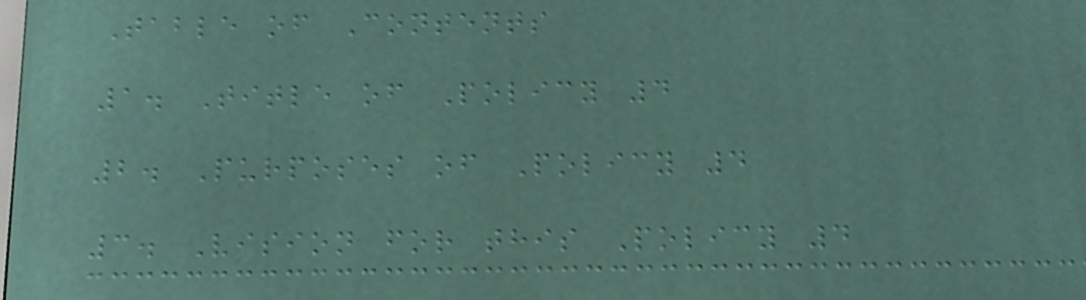Table of Contents
1. Title of Policy 4
2. Purposes of Policy 4
3. Vision for this Policy 4
